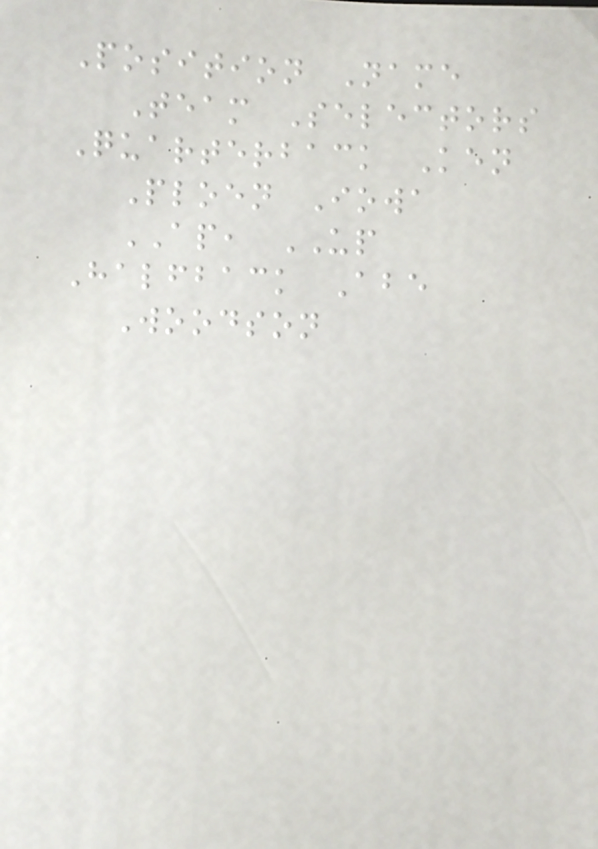Position Name
Team Selectors
Quarterback Ken
Ploen Iowa
AP, UP
Halfback Abe
Woodson
